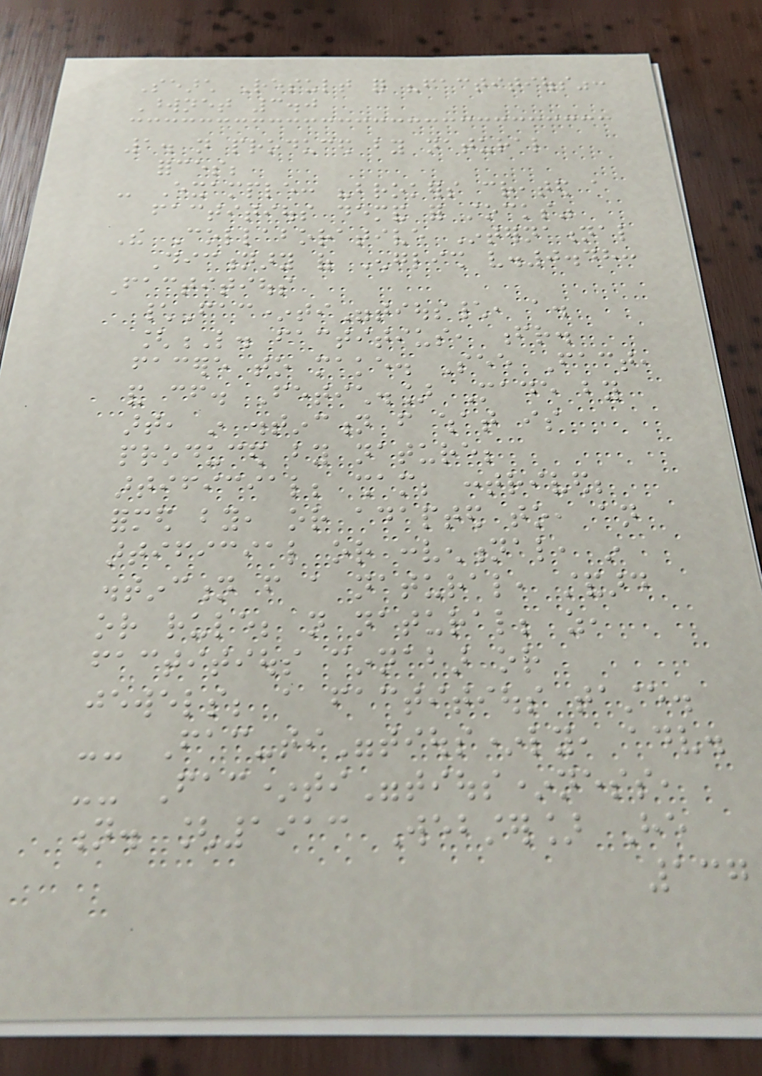Search Result for "factitious":
Wordnet 3.0
1. not produced by natural
forces;
- Example: "brokers created a
factitious demand for stocks"
The Collaborative International
Dictionary of English v.0.48:
Factitious
\Fac*ti"tious\, a.
[L. factitius, fr.
facere to make. See Fact,
and cf. Fetich.] Made by
art, in distinction from what is
produced by nature;
artificial; sham; contrived;
formed by, or adapted to, an
artificial or conventional, in
distinction from a natural, standard
or rule; not natural; as,
factitious cinnabar or
jewels; a factitious taste.
-- Fac-ti"tious*ly, adv.
-- Fac*ti"tious*ness,
n. [1913 Webster] He
137
